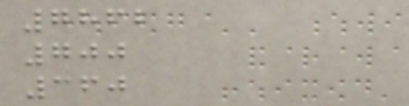7862
700
360
